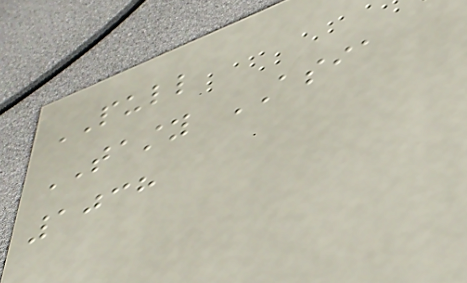PULL
TASTY ASIA
1038
